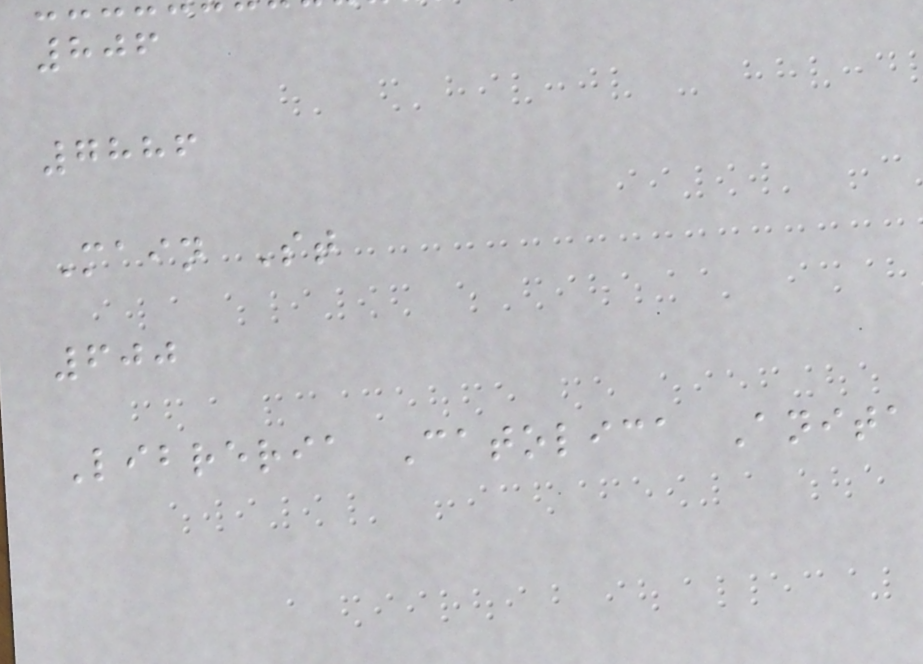806
7886
Main St
600
Libreria Catolica Anita
